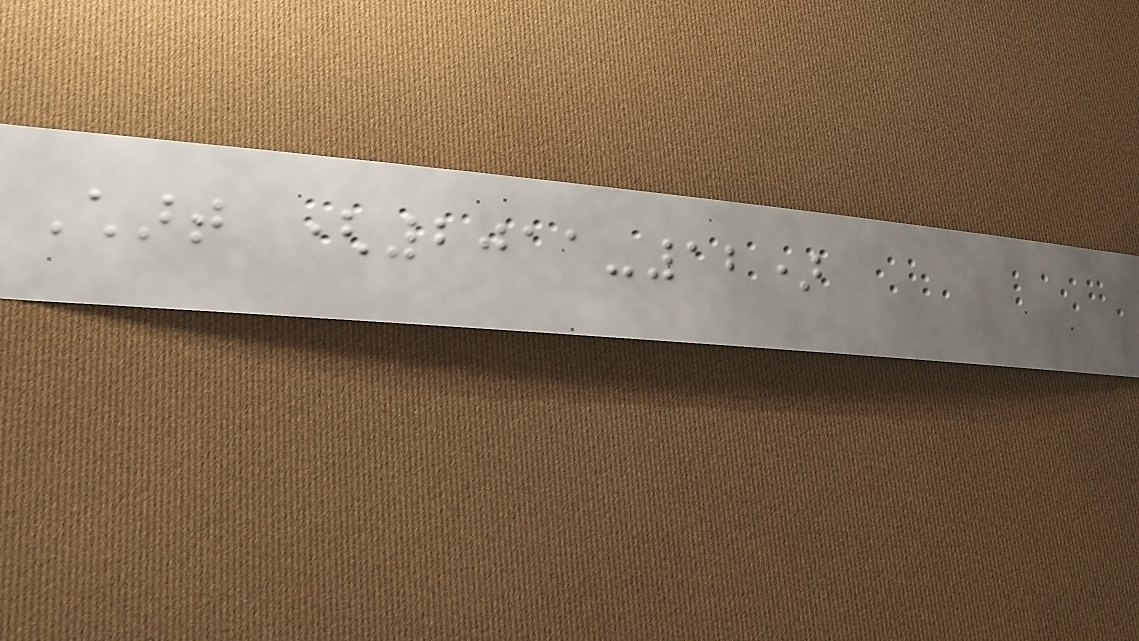Chart (2011-12)
